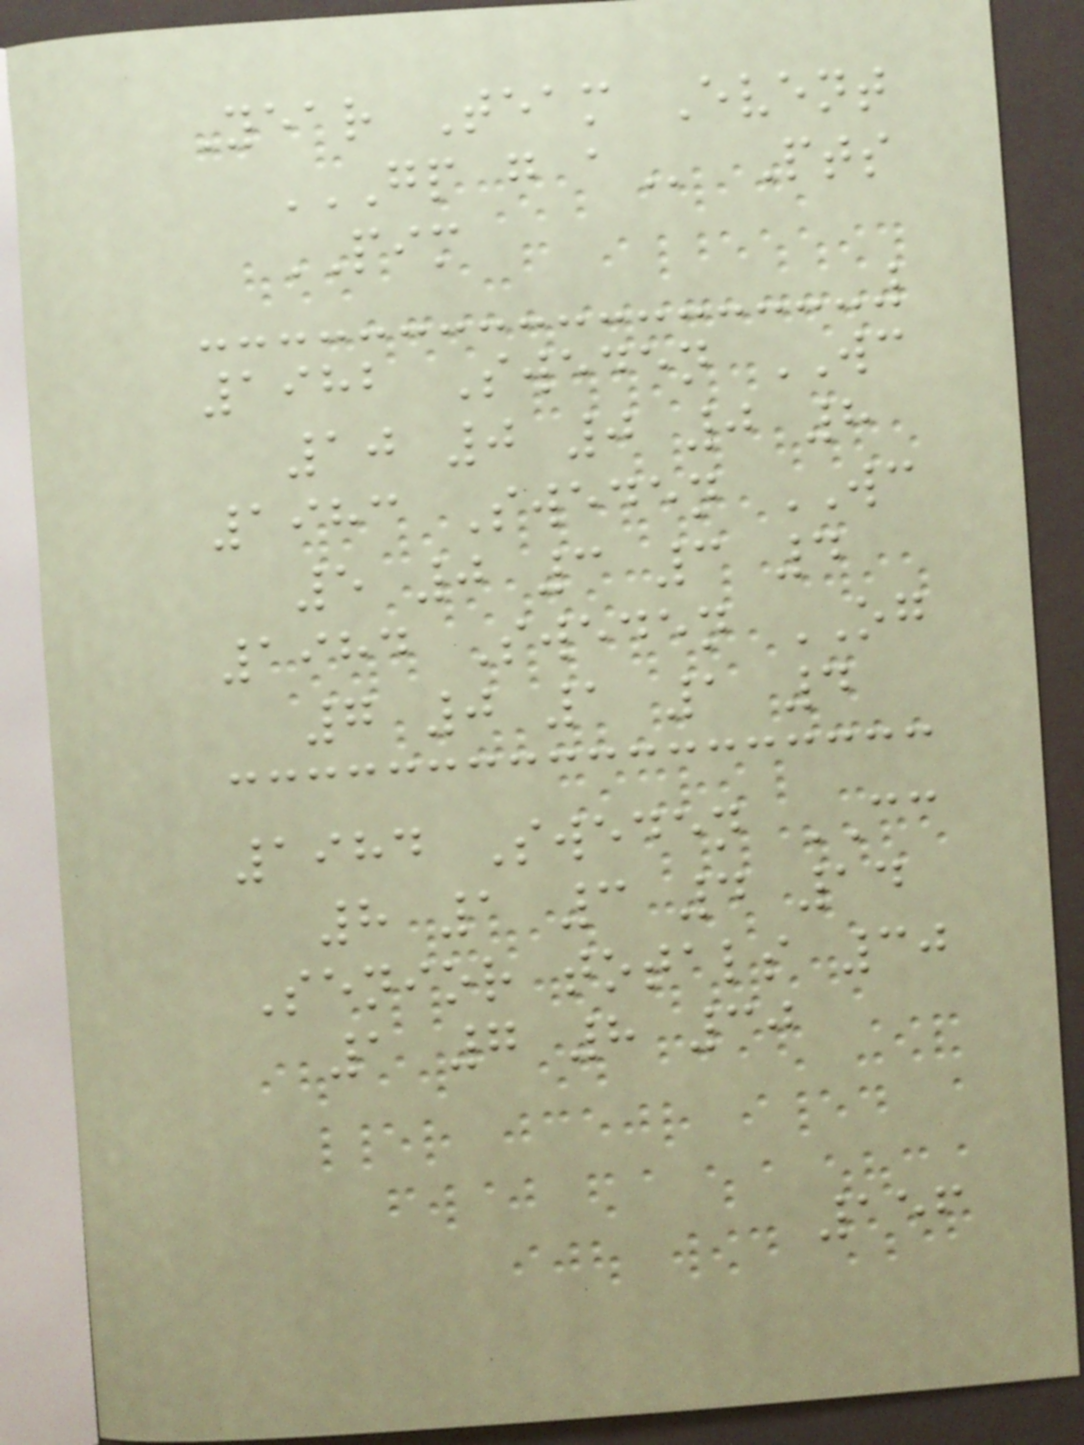Year Team Event
GP G A Pts
PIM
1982 Sweden WC
10 0 0 0 8
1983 Sweden WC
5 0 3 3 4
1984 Sweden OG
7 0 1 1 4
1984 Sweden CC
8 1 3 4 14
Senior totals 30
1 7 8 30
156
